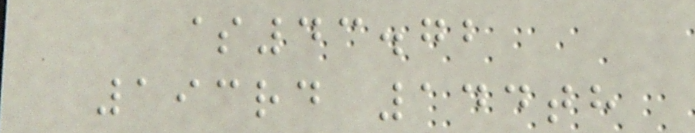$43.72
193rd 144th
